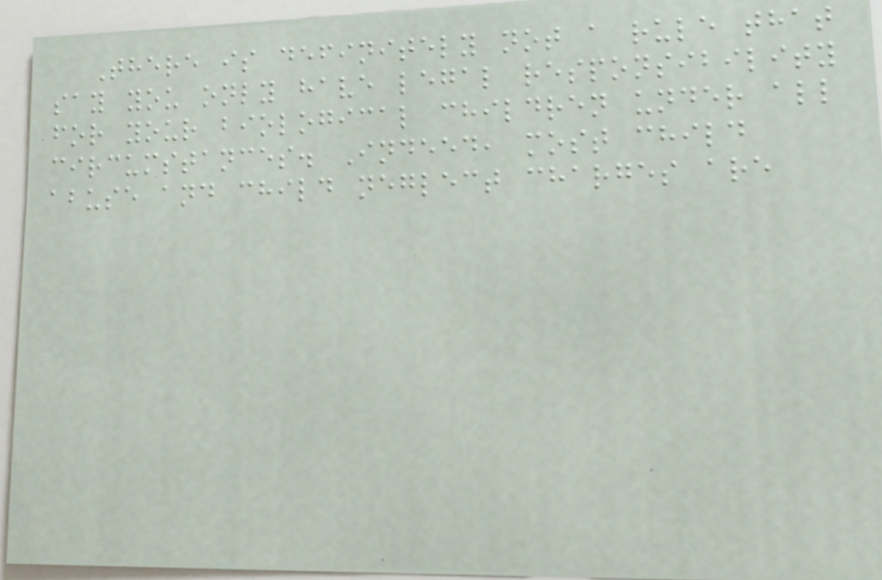There is definitely not a rule that
say you only have legal responsibility
for your biological children under all
circumstances. Indeed, most child
abuse and child neglect charges are
